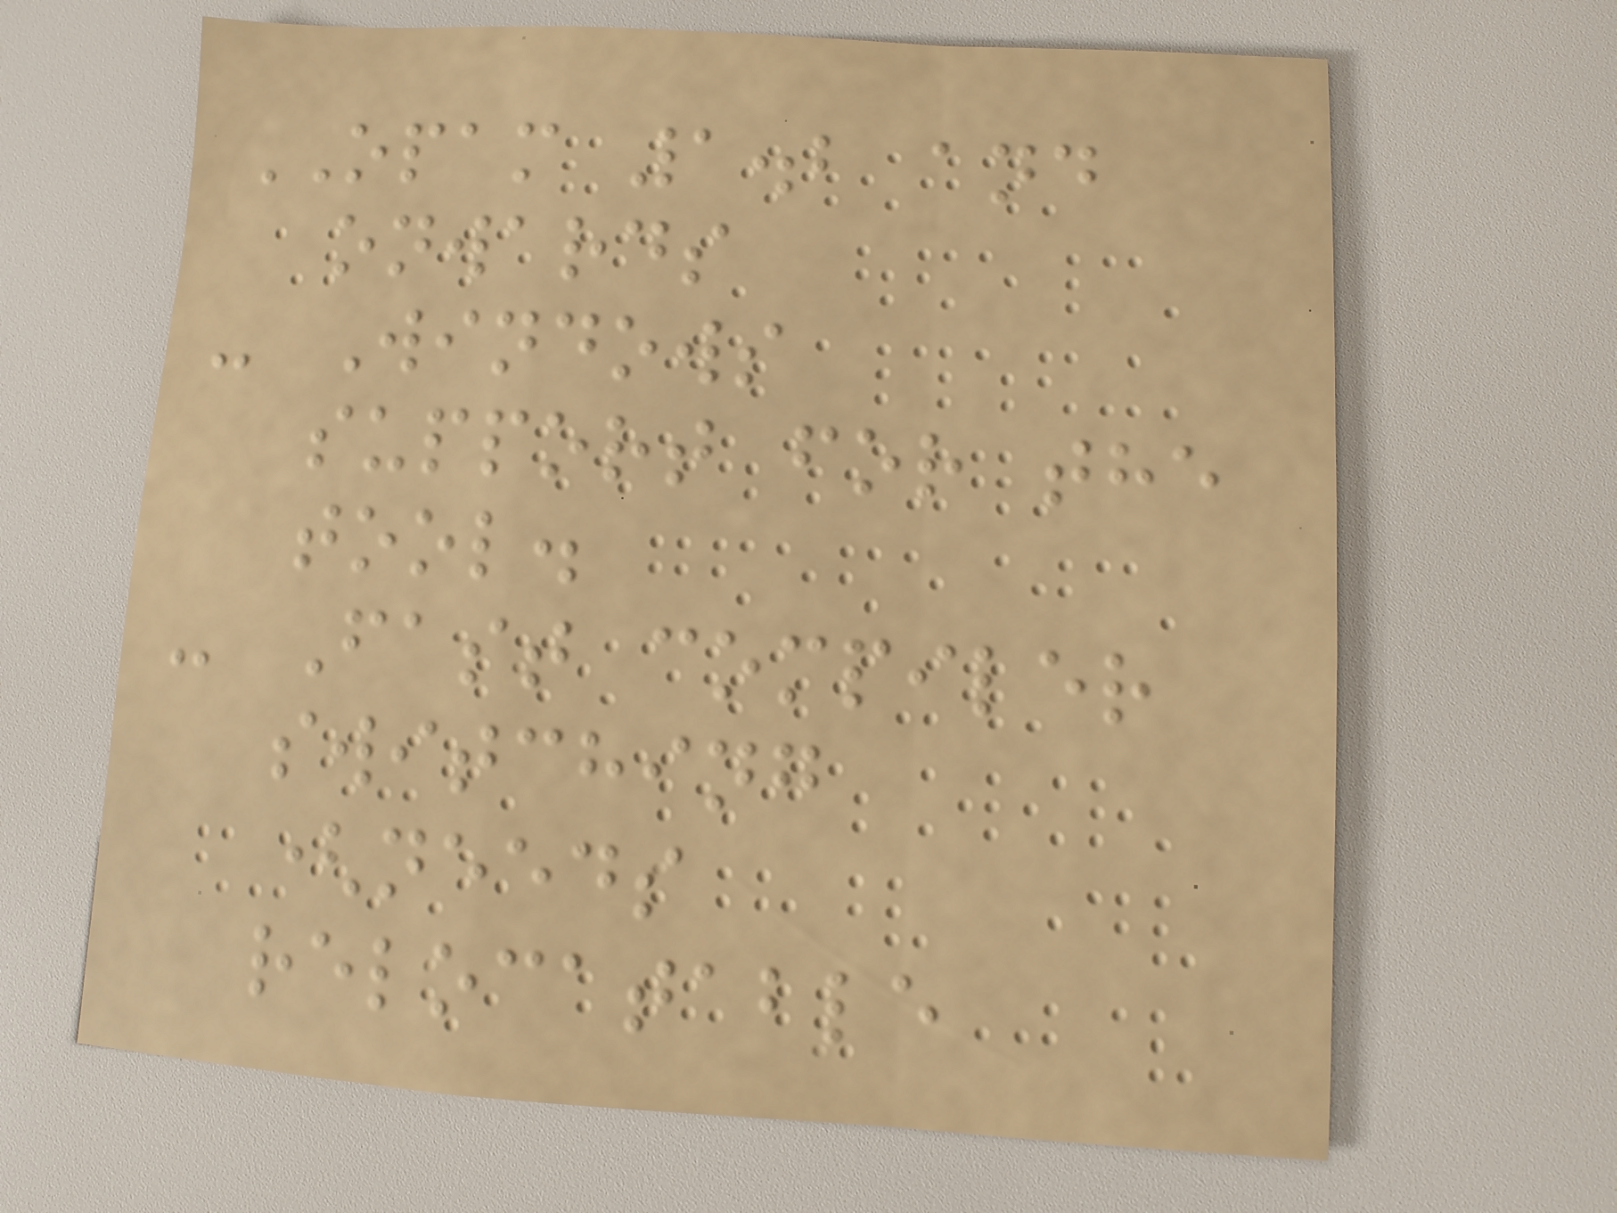OPAM 1.2 and
onwards
- Windows
support for the
tool.
- Fast compiler
switching
(needs
relocatable
